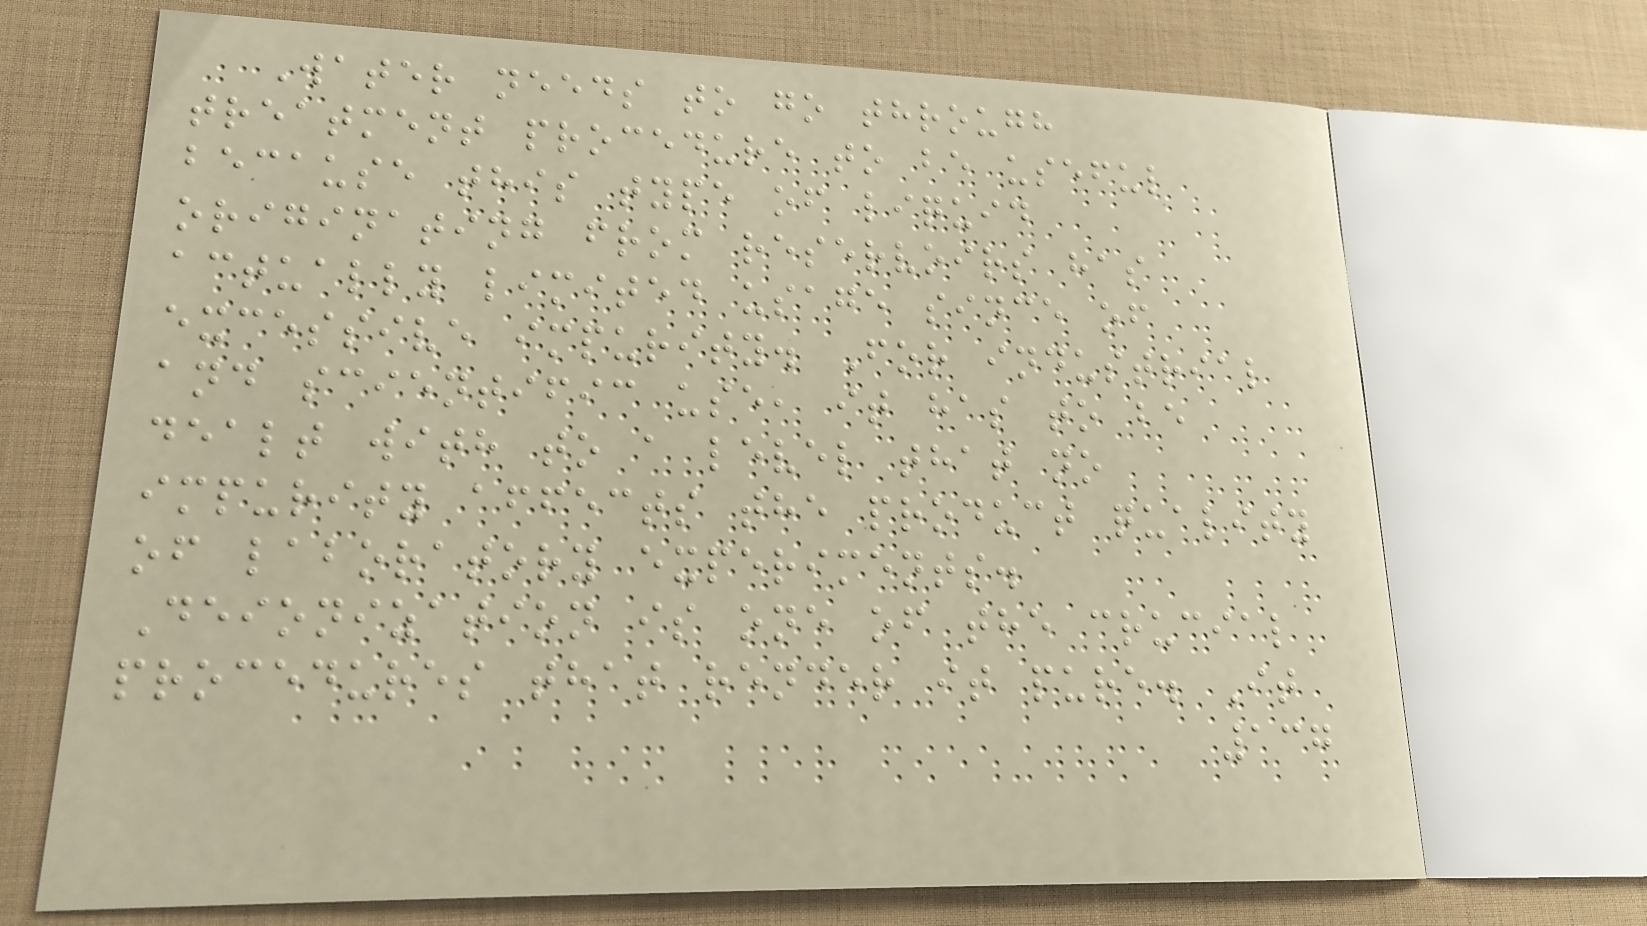Water needs to go through
treatment procedure to be useful
because this type of liquid
originating from reservoirs has
actually limited usage since of
excessive impurity. For industrial
and scientific use, it has to be
dealt with to a level that no
impurity affects the product quality
of laboratory experiments.
Deionization is one of the crucial
procedures that render it pure. It
137
